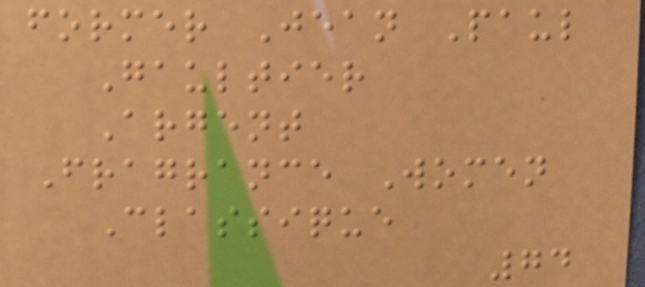former Jean Paul
Gaultier
Argent
Fragrance Women
Classique
74
